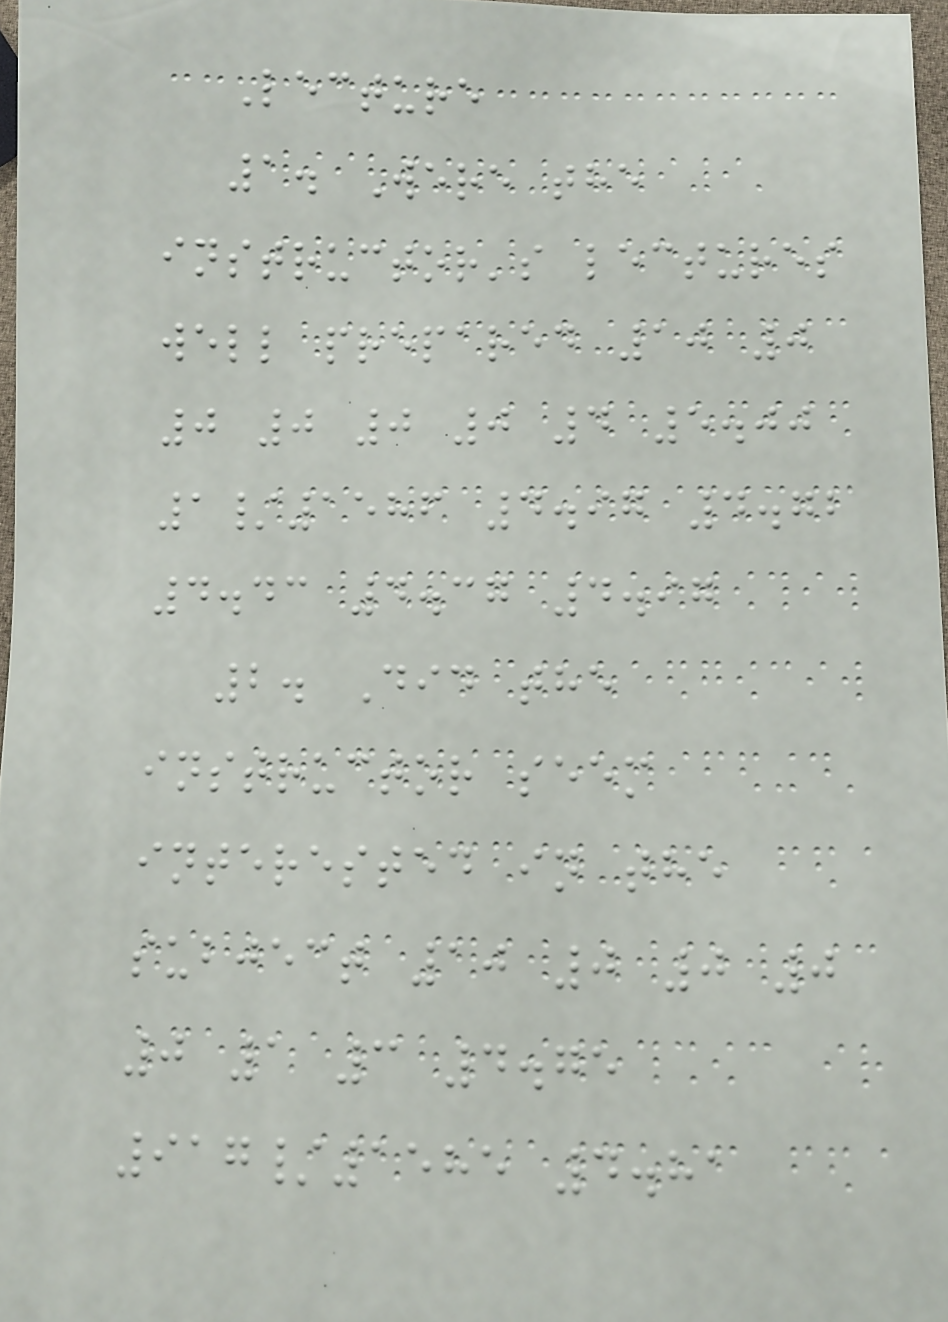Lecture
1. Were the
instructor's lectures
well prepared 10 0
0 0 0 0 4 5.00
1/1586 4.97 4.72
4.43 4.37 4.97
2. Did the
instructor seem
interested in the
subject 10 0 0 0
0 1 3 4.75
917/1585 4.81
